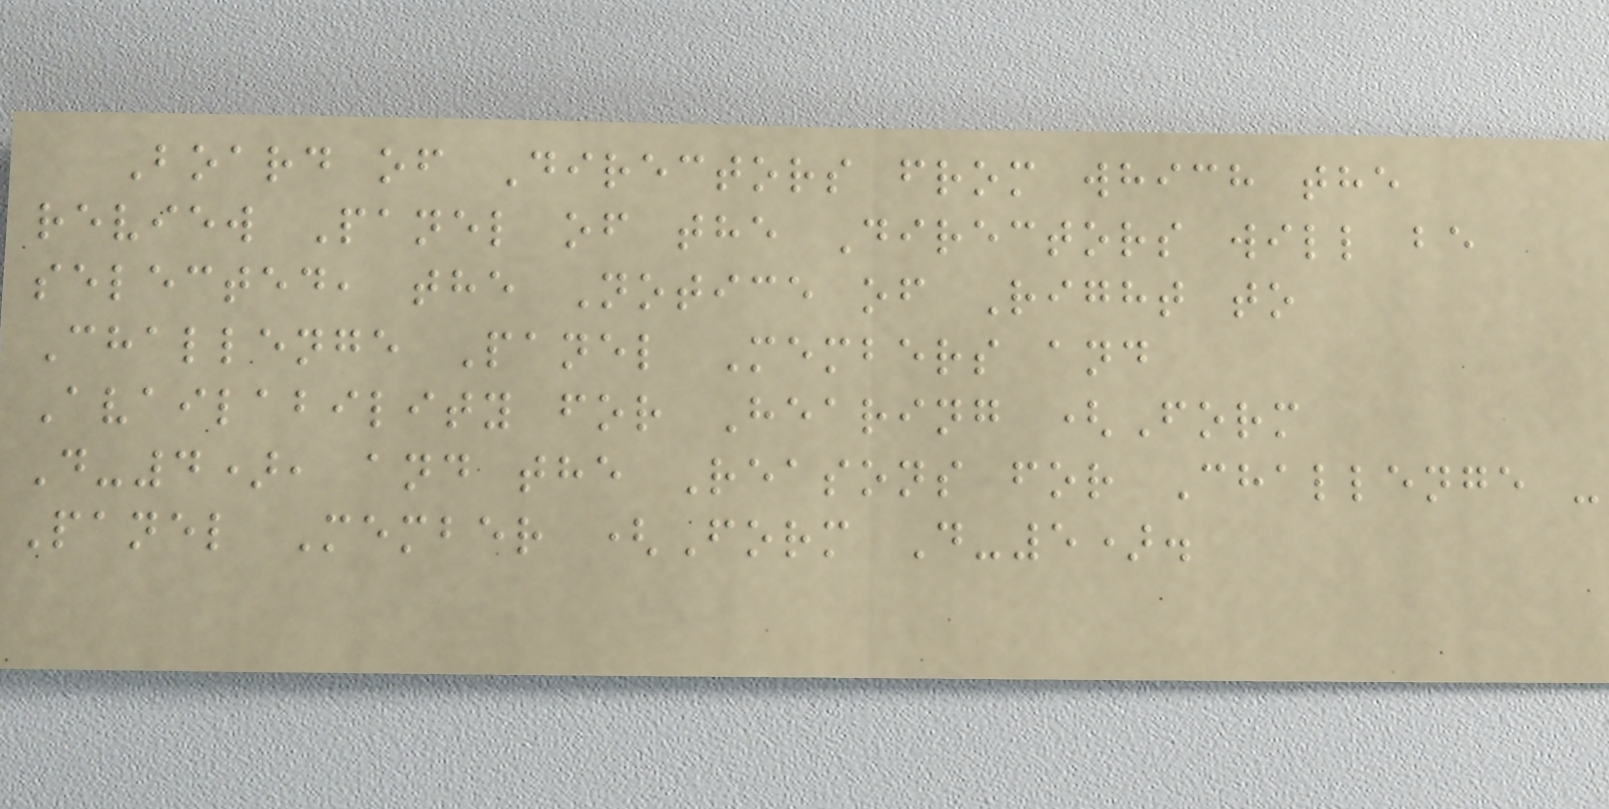Board of Directors from which the
review Panel of the Directors will be
selected, the Notice of Right to
Challenge Panel Members and
Availability for Hearing (Form
D-4), and the Reasons for Challenge -
Panel Member (Form D-5).
